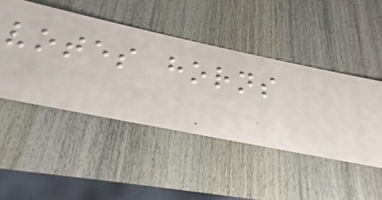votes horns
